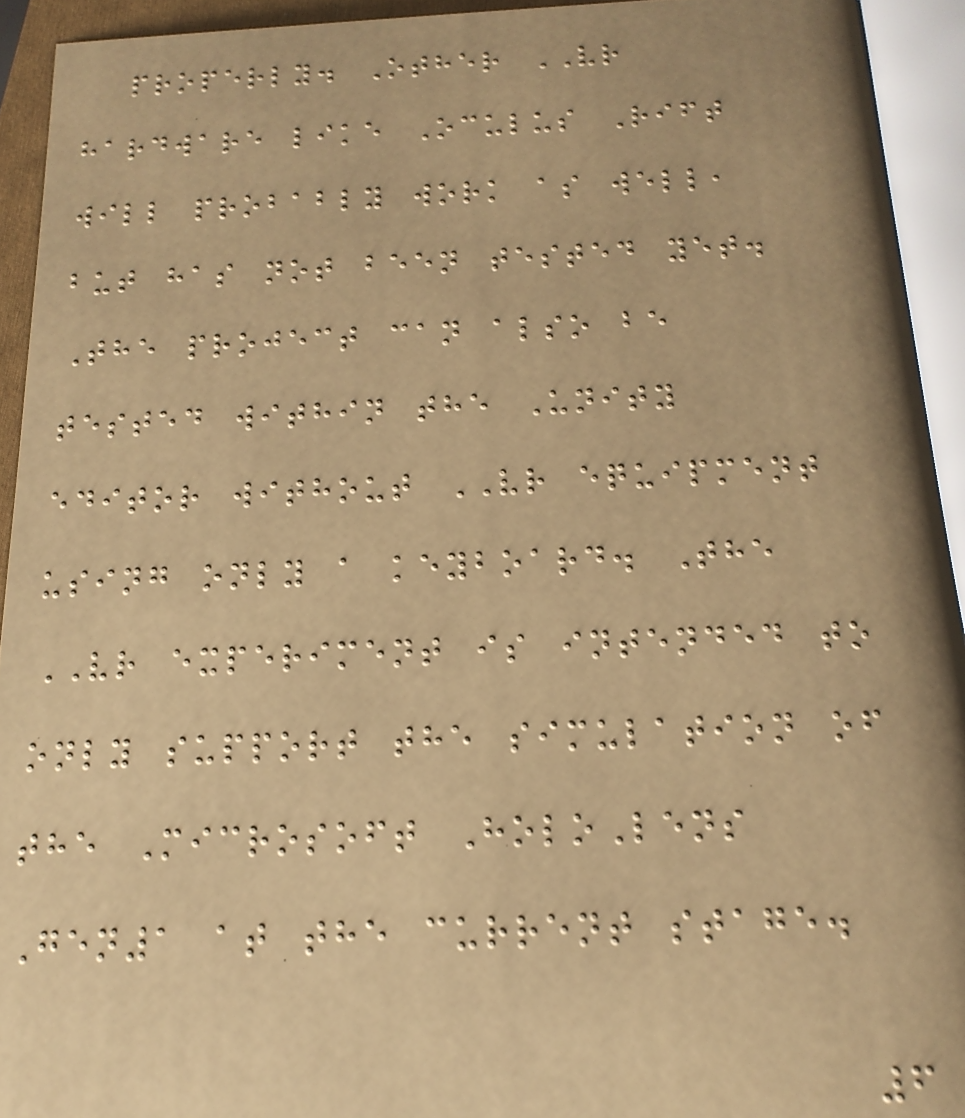properly. Other VR
hardware like Oculus Rift
will probably work as well,
but has not been tested yet.
The project can also be
tested within the Unity
editor without VR equipment
using only a keyboard. The
VR experiment is intended to
only support the simulation of
the Microsoft HoloLens
Gen1 at the current stage.
6
